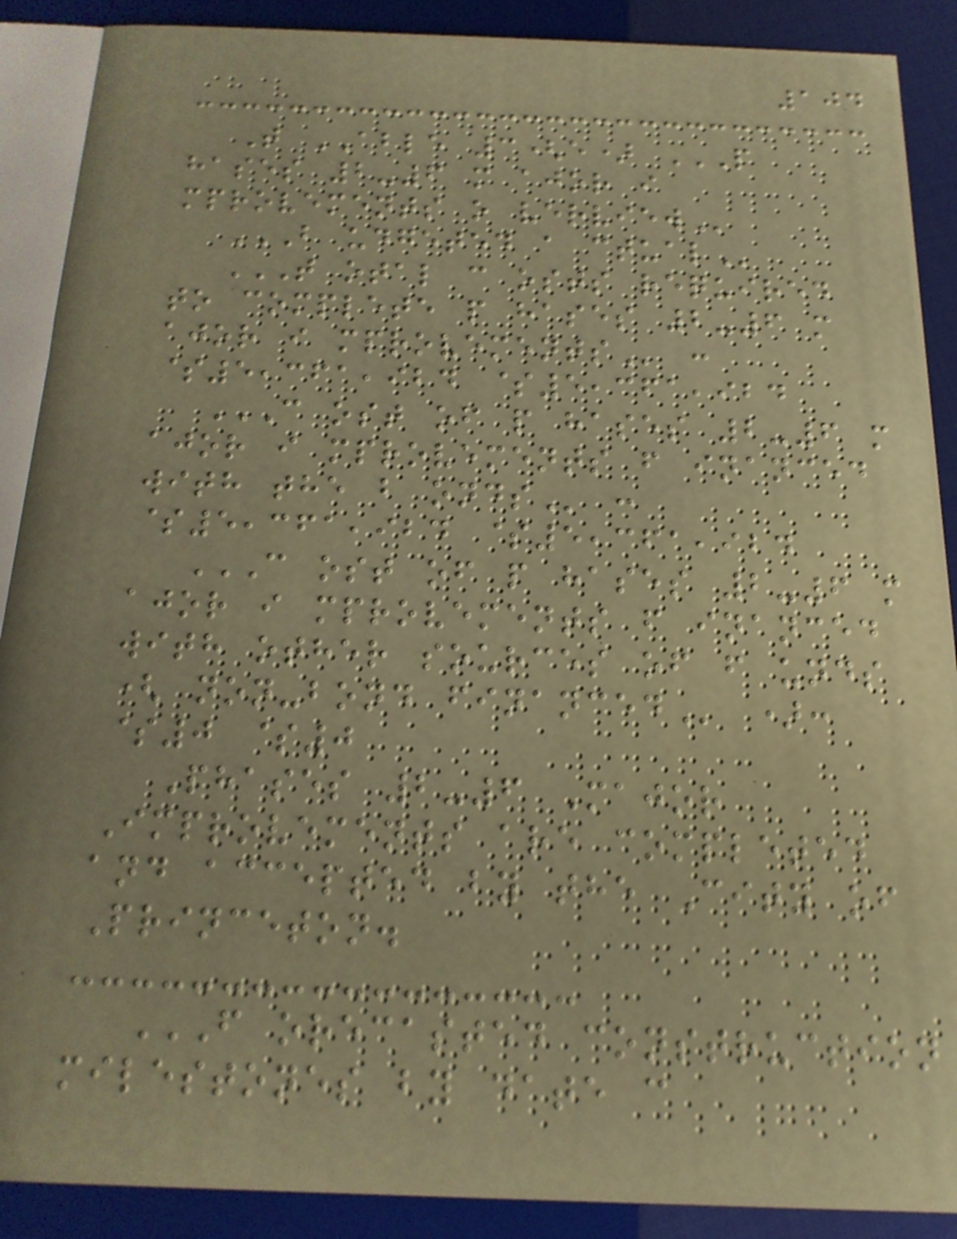104
T ABLE 3(e) P
HASES 2-6 M AJOR I
MPROVEMENTS O VERVIEW
B UDGETED A CTUAL
T OTAL C OSTS REQUIRED
TO COMPLETE P HASES 2-6 M
AJOR I MPROVEMENTS :
$5,361,924 $5,361,924
C OST OF P HASES 2-6 M
AJOR I MPROVEMENTS F INANCED
WITH THE B ONDS :
$5,361,924 $5,361,924
C OST OF P HASES 2-6 M
AJOR I MPROVEMENTS F INANCED
WITH OTHER SOURCES OF F UNDS
( NON-BOND FINANCED ):
$0 $0
Phases 2-6 Major
Improvements are completed
and accepted by the City of
Princeton.
F ORECASTED CONSTRUCTION
MILESTONES BY DATE C
